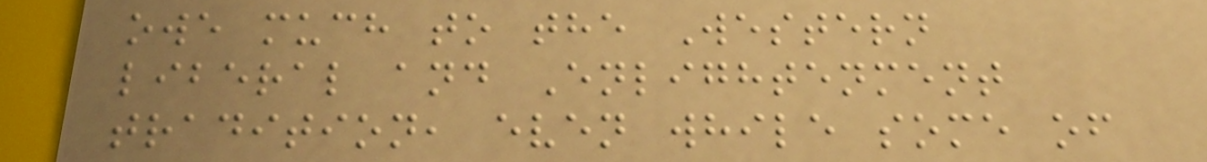owe much to the Western
liberal and Enlightenment
tradition, even while some of
